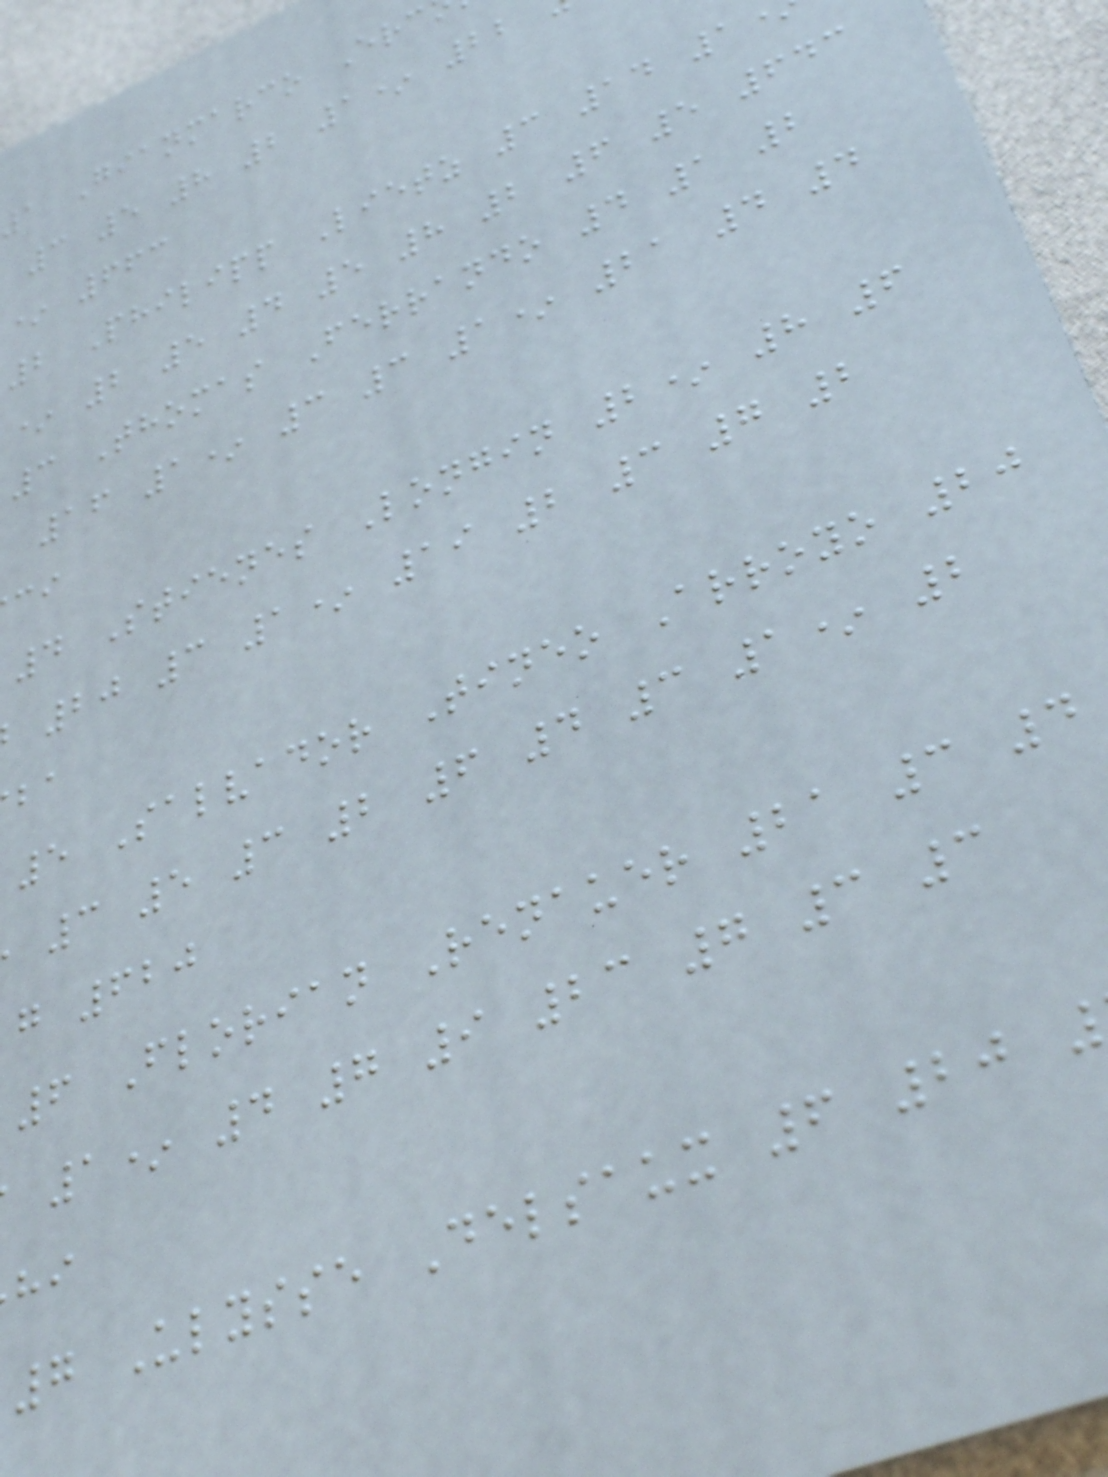1 Gianmarco Erc
3 5 8 2 1* 22
* 663
2 Philipp Lietz 3 14 1
* 2 5 4 5 8 2 6 5 643
3 Thomas Ferrando 4 1 2
16 1* 3 3 1* 21 4 4
4 Stienes Longin 2* 8 6
20 3 1* 19 2 3 7 2
5 Salvador Tineo Arroyo 20
3 5 3 2 6 4 3 1* 2
g 620
6 Florian Renauer 21 3 4
1* 4 7 9 23 7 3 3
7 Ulysse Delsaux 6 20
